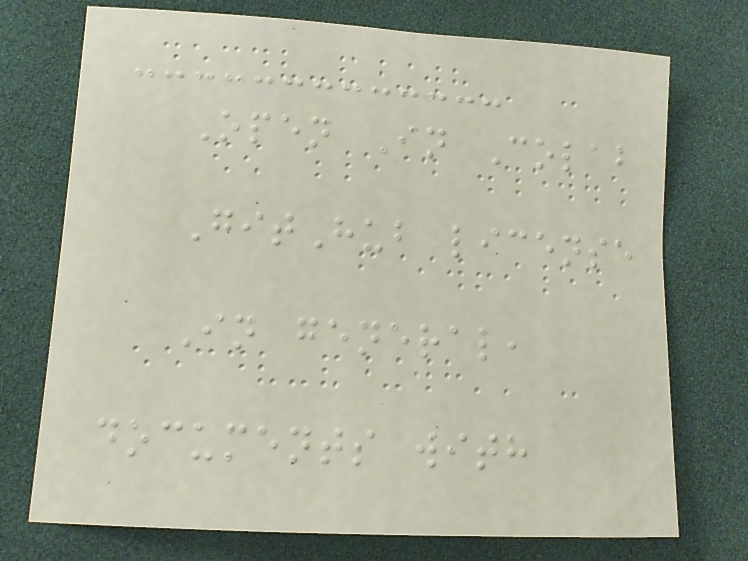Open In Colab
GitHub license
In general,
documents with
